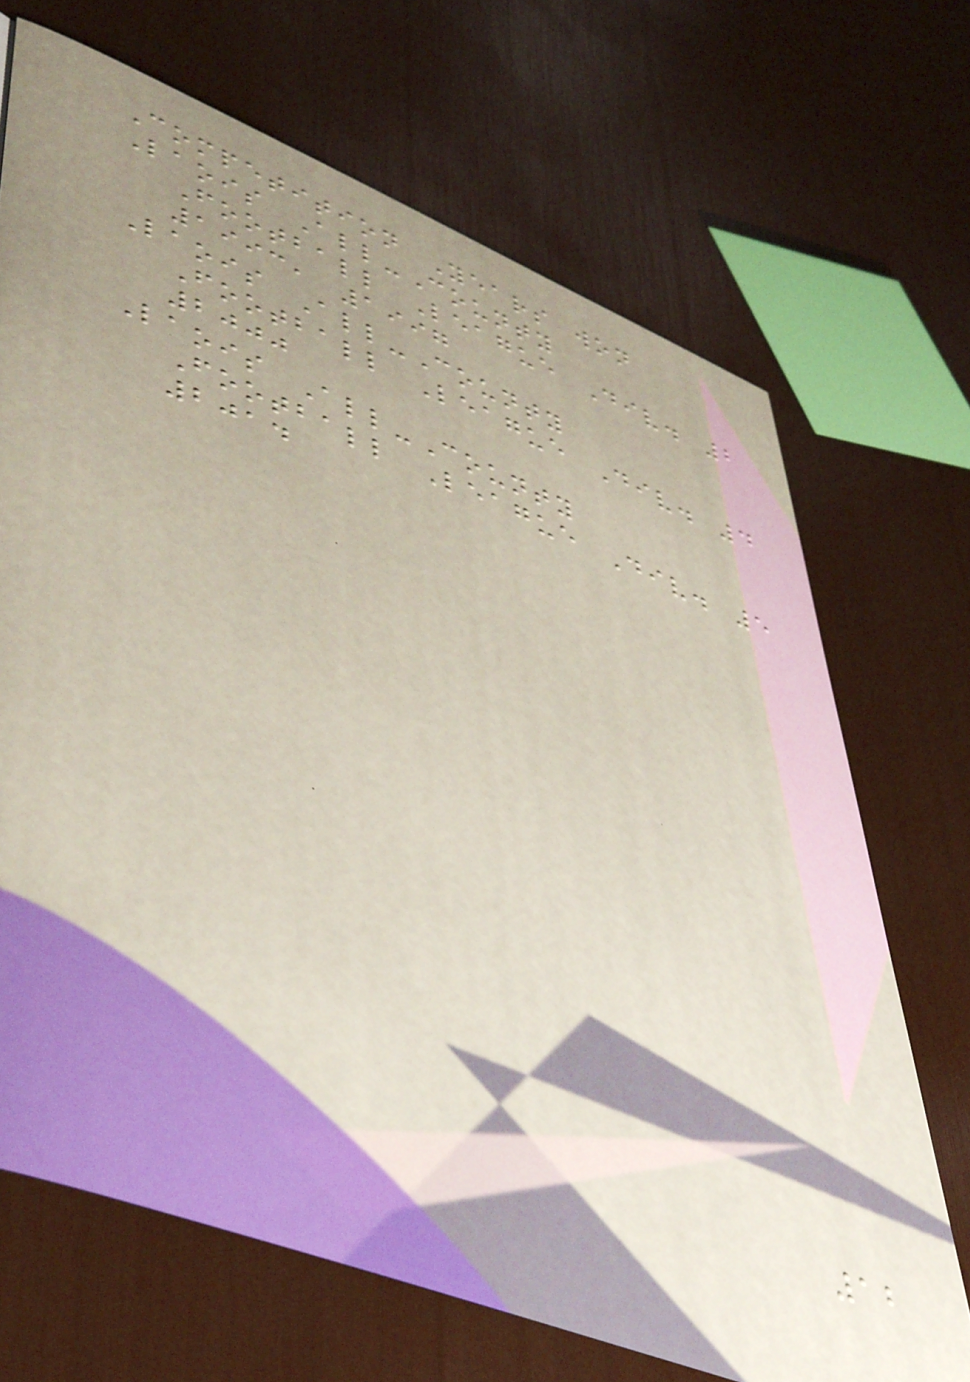Competition Years won
Laois All-County
Football League Div. 2
1993, 1997
Laois All-County
Football League Div. 4
2000
Laois All-County
Football League Div. 5
2014
12
